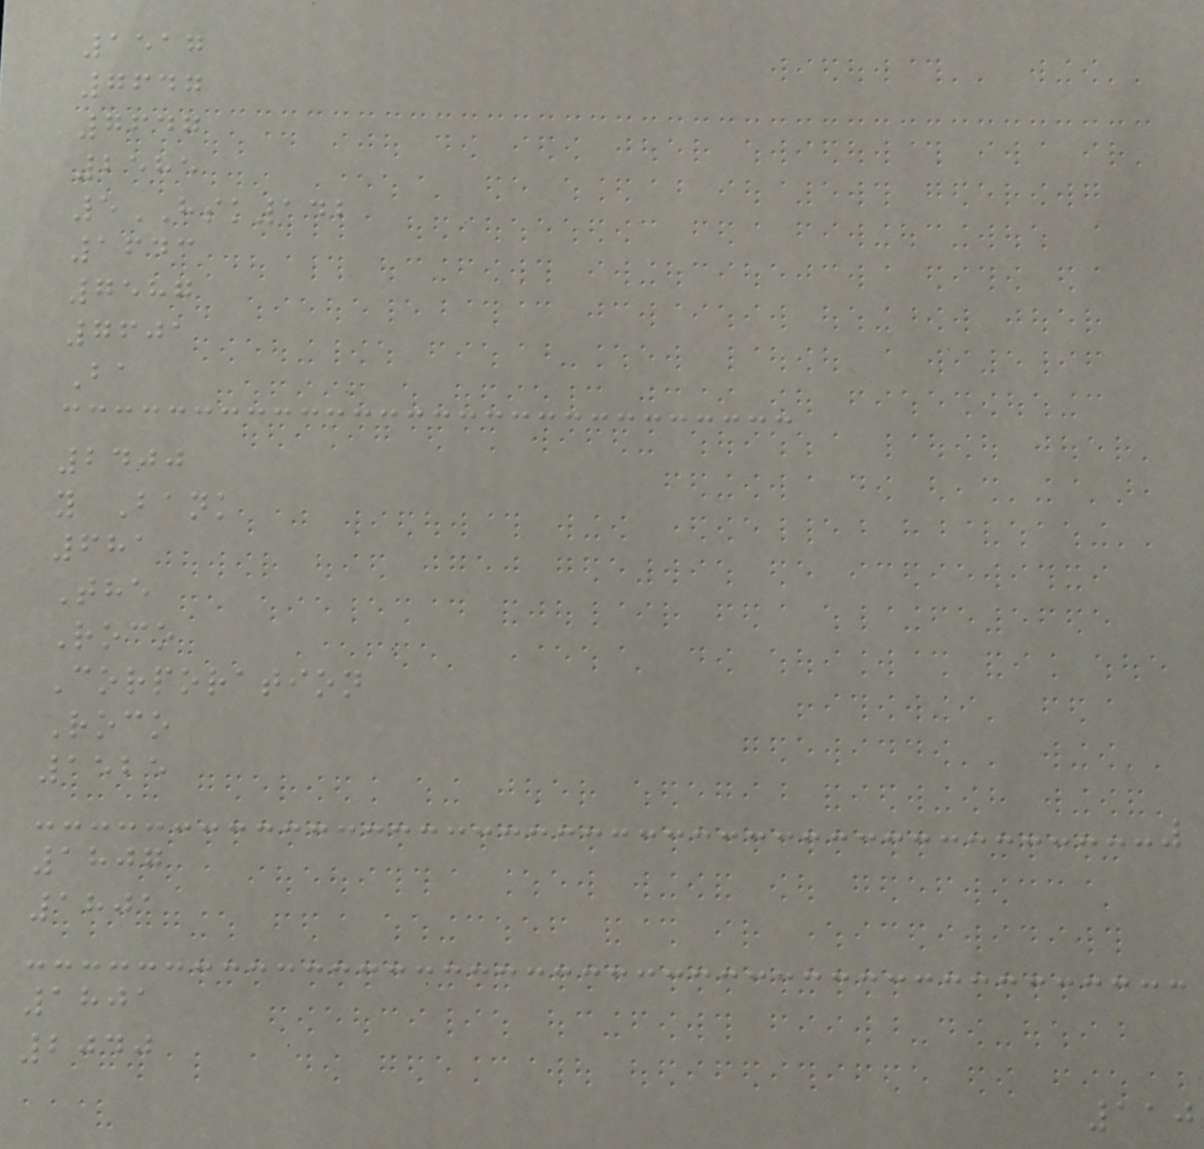1517
7647
7647
2585
5HSK142
1643
7587
7601
Ba
2400
y Bank
681
The
Roco
Corporation
Roco
1525
1807
1801
1801
2040
110
